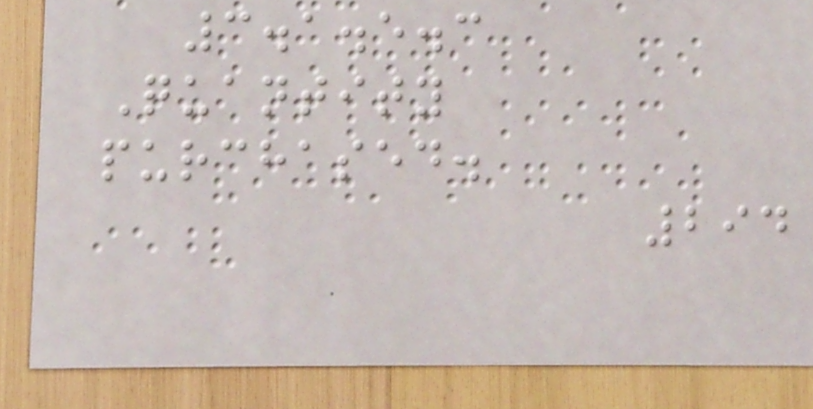3.1.5.3
Quantity
purchased.
294
